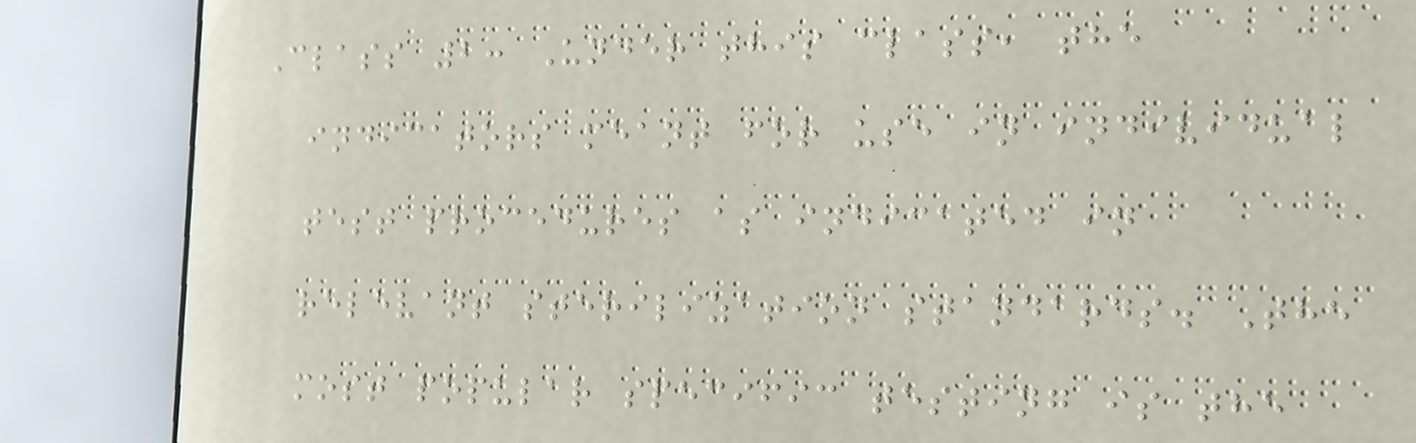Class 2: Under this class, the
indicators meant for use in individual
test procedures as indicated in
relevant sterilization standards. The
most popular specific testing is the
